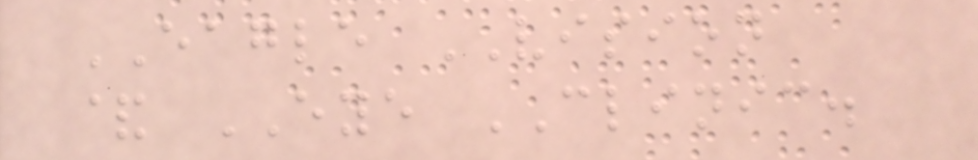EAGLE VISION
& EYE CLINIC.
